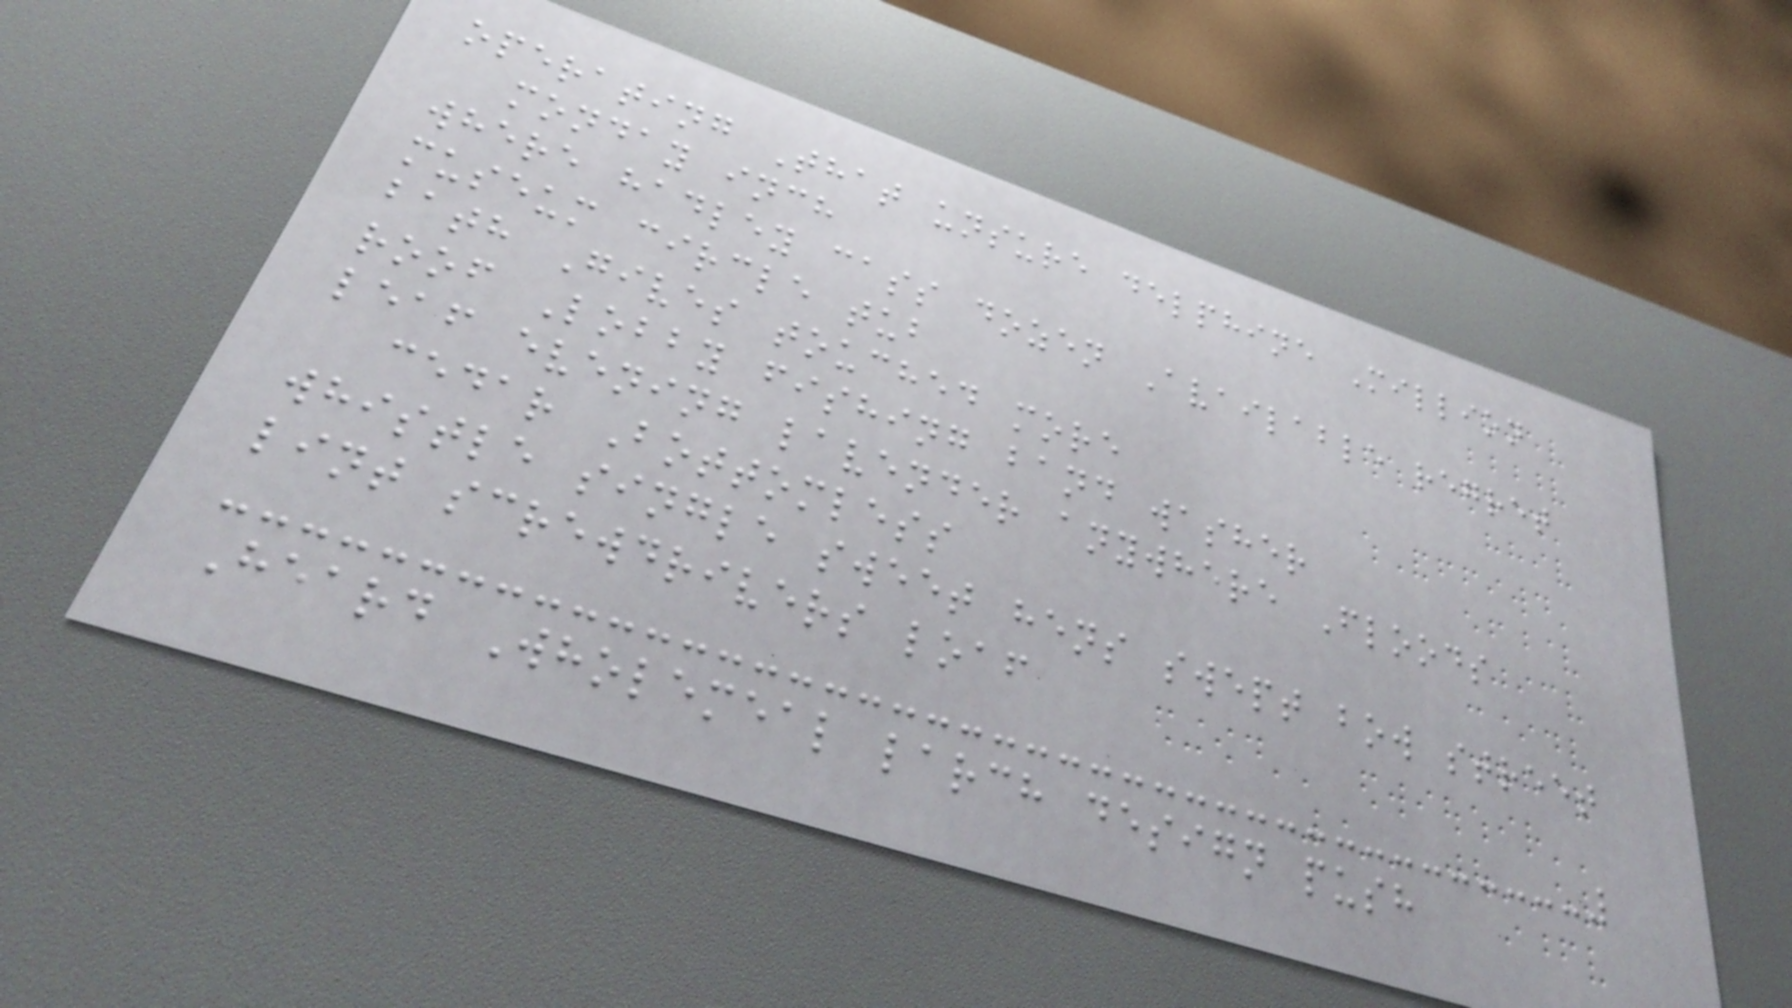operating That unsure delphine Million
monday inch
where hadley cass dozen Available regret
museum circle tub
bath Gives touched more
roof Lobby fishing band washer
leaf evening lavender anywhere Floods
cedar Bottomless
whistle single sweet hens swept bow street
lint screwdrivers loaf
Heard Wholemeal larch design push
